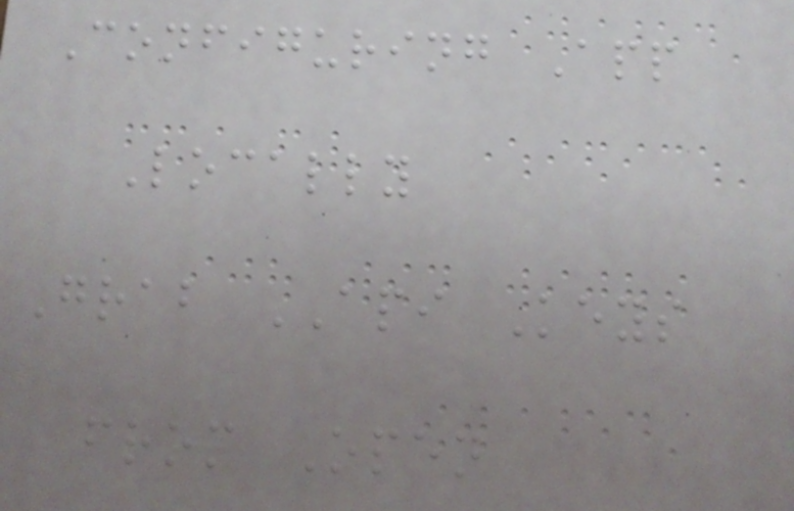Configuring App
Locally
Grab API Keys
from Open
